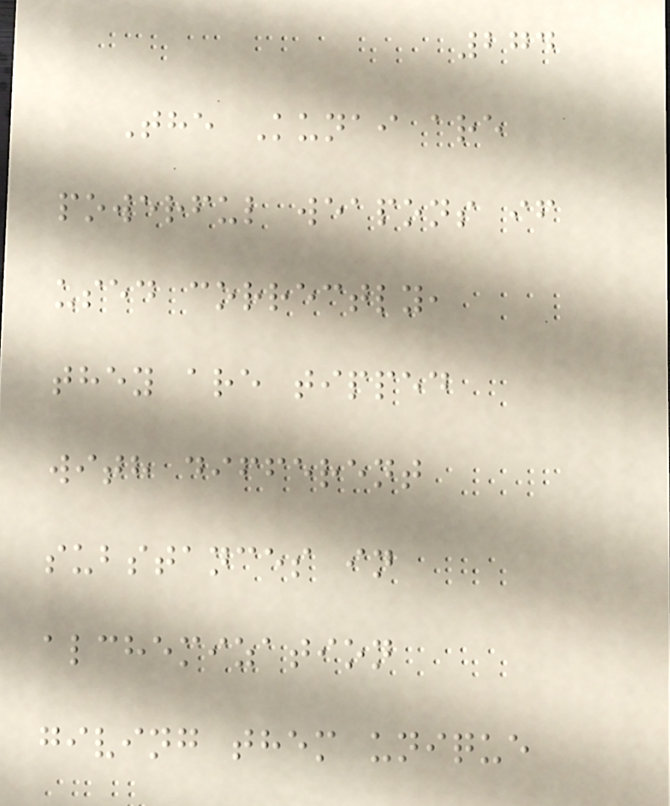274
The Kunai are
powerful weapons if
used correctly,
they are tipped
with different
substances in
alchemization
giving them unique
